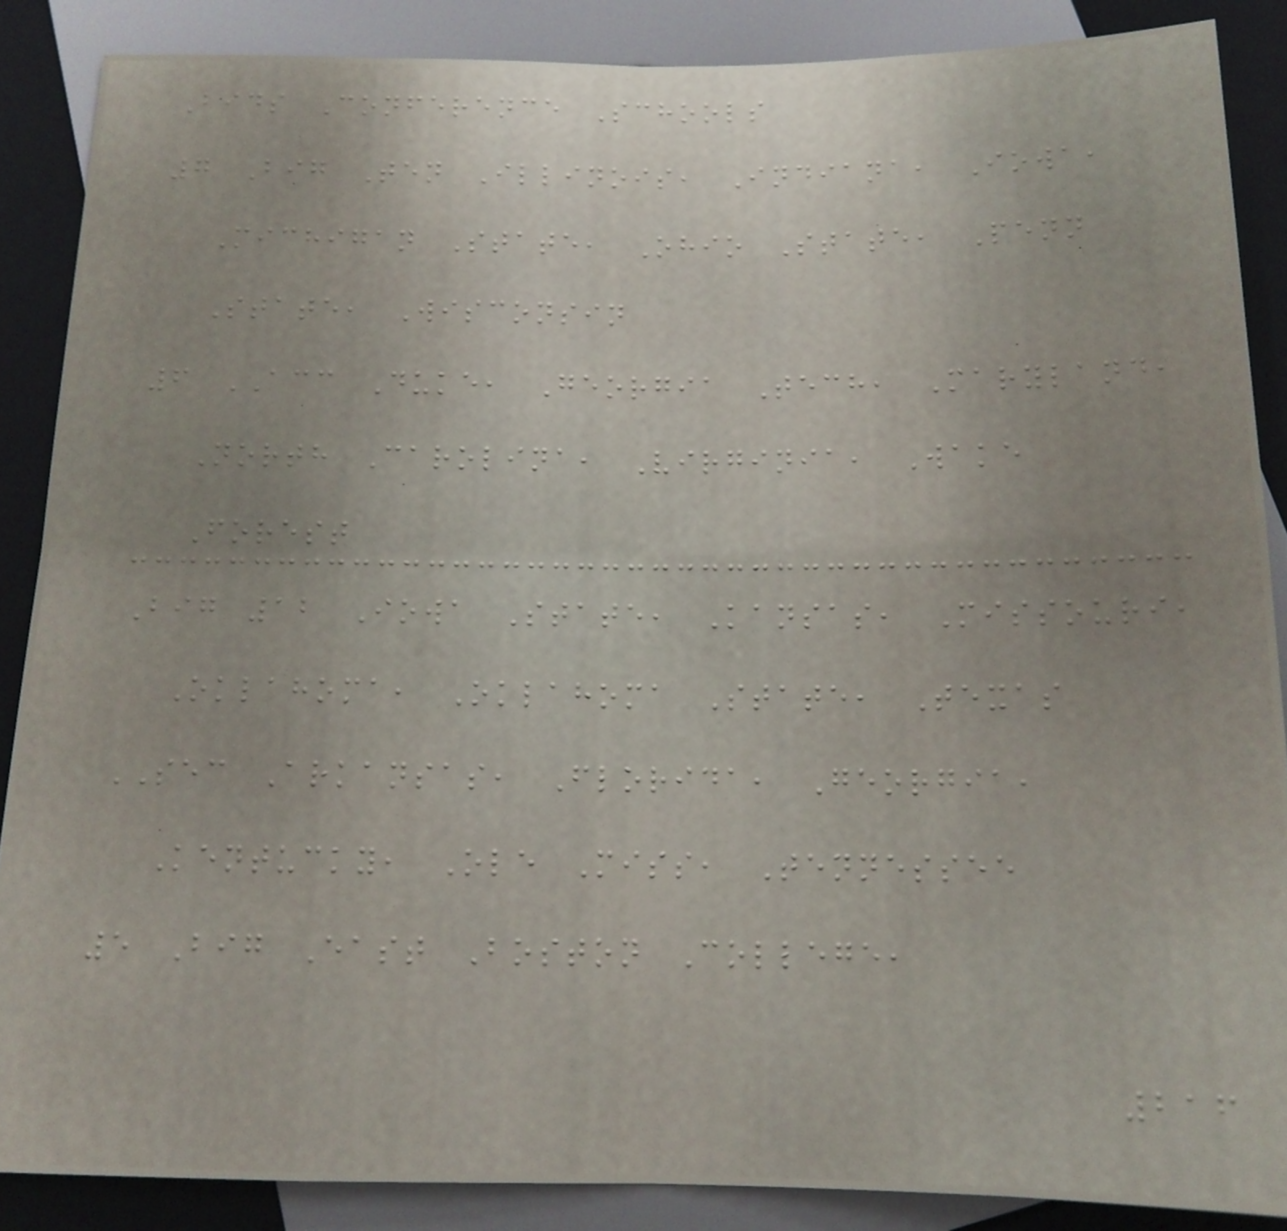Bids Conference Schools
7 Big Ten Illinois, Indiana, Iowa,
Michigan State, Ohio State, Penn
State, Wisconsin
6 ACC Duke, Georgia Tech, Maryland,
North Carolina, Virginia, Wake
Forest
Big 12 Iowa State, Kansas, Missouri,
Oklahoma, Oklahoma State, Texas
SEC Arkansas, Florida, Georgia,
Kentucky, Ole Miss, Tennessee
5 Big East Boston College,
216
